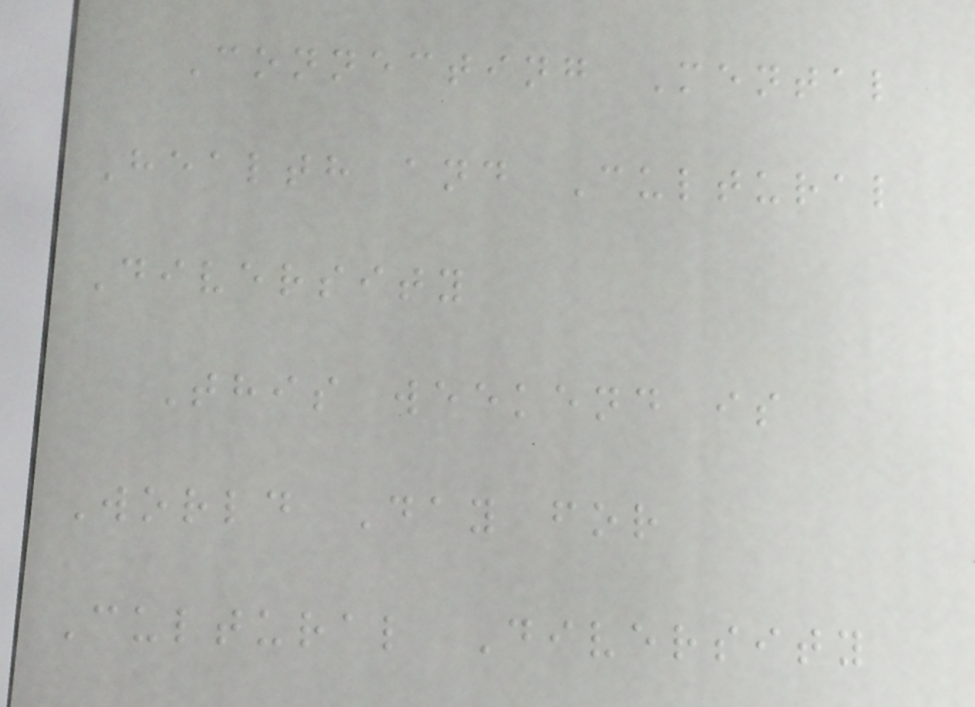Connecting Mental
Health and Cultural
Diversity
This weekend is
World Day for
Cultural Diversity
